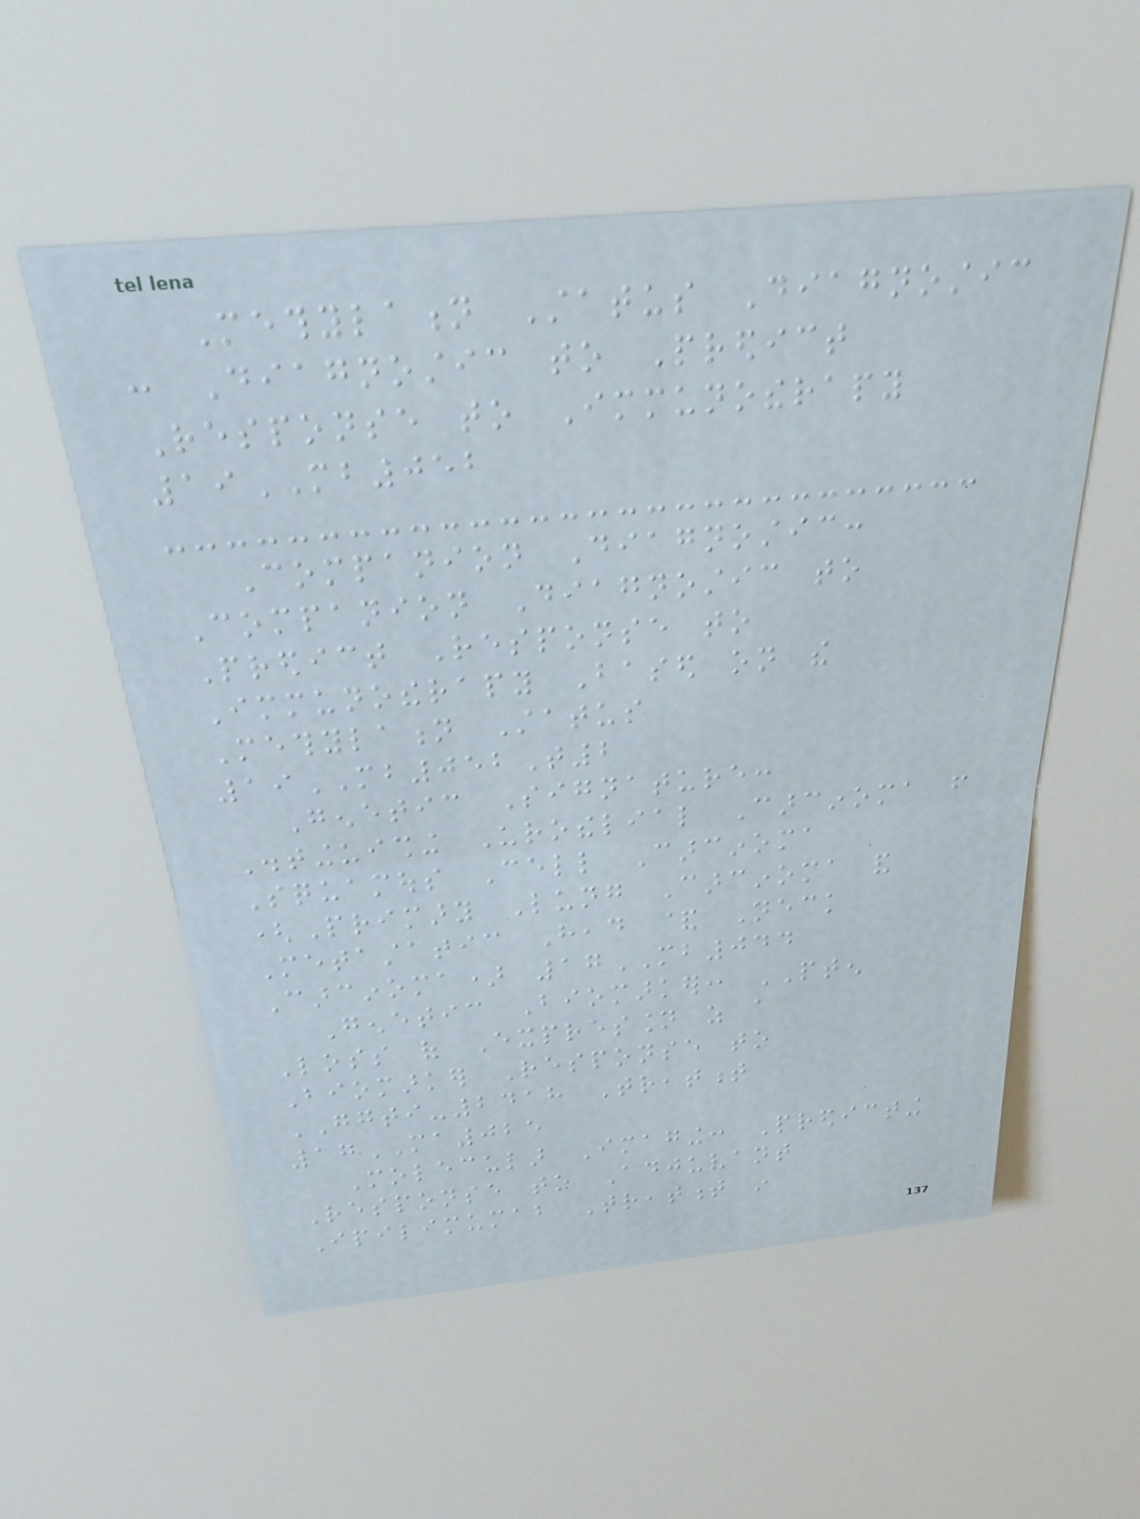Methylation Status Diagnostic
: Diagnostic to Predict
Response to Immunotherapy
19MB052
Companion Diagnostic:
Companion Diagnostic to
Predict Response to
Immunotherapy Based on the
Methylation Status
19MB052T2
Genetic Signature:
Distinguishing Urothelial Carcinoma from
Squamous Cell Carcinoma
(Primary Lung Carcinoma and
Metastatic Head & Neck
Carcinoma) 17MB044
Genetic Biomarker: PTEN
Loss of Expression as a
Biomarker Response to
GGTI-2418 Treatment
17MA025
Molecular Imaging: Predicting
Response to Adjuvant
Ipilimumab Treatment in
